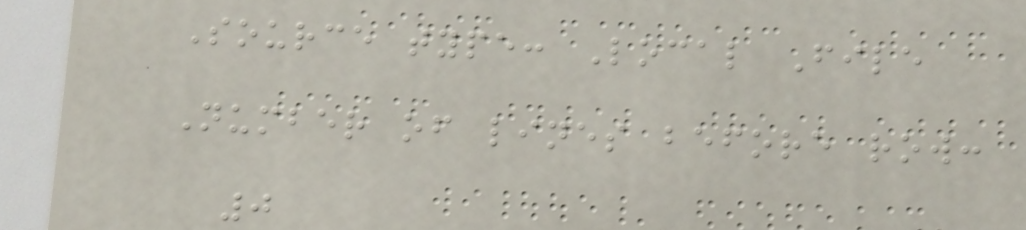Source type: Local File
Number of lines before row:
0
